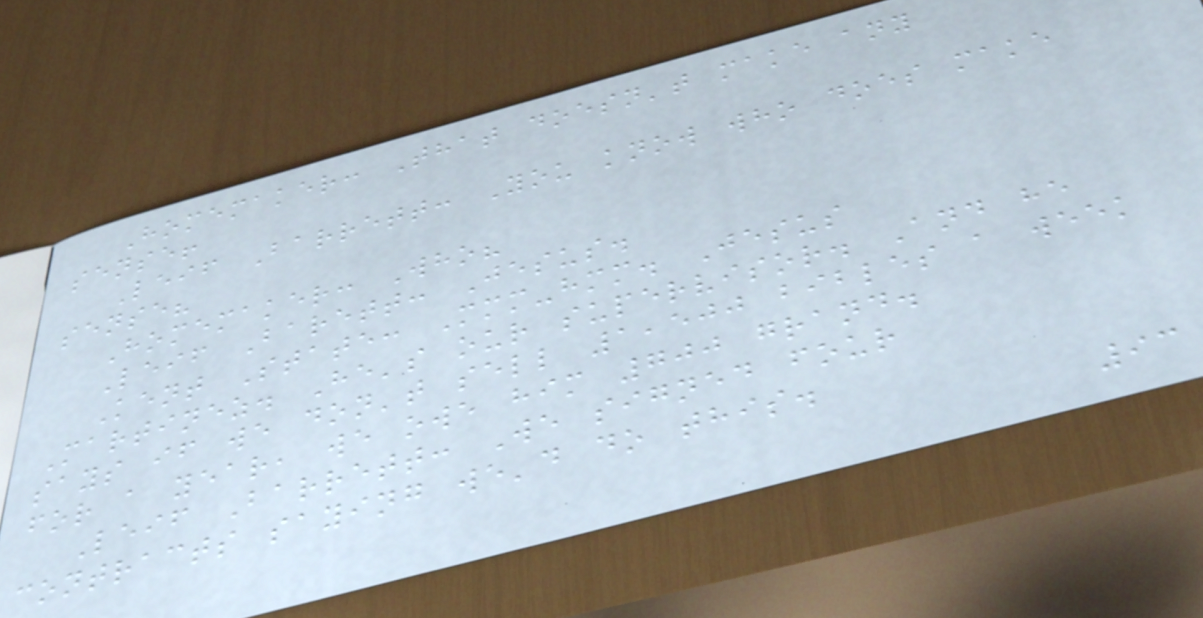Homemaker: That doesn't make any
sense!
Leif Barrett: You know who does make
sense?
Homemaker: Who?
Leif Barett: Jesus.
Kent State: Mmm-hmm. Jesus
Martinez. He's our supervisor. And he
says if we don't sell 1,500 bibles a week
for a year, we owe him 700 grand.
Leif Barrett: We signed four
contracts saying we'd do this.
93
